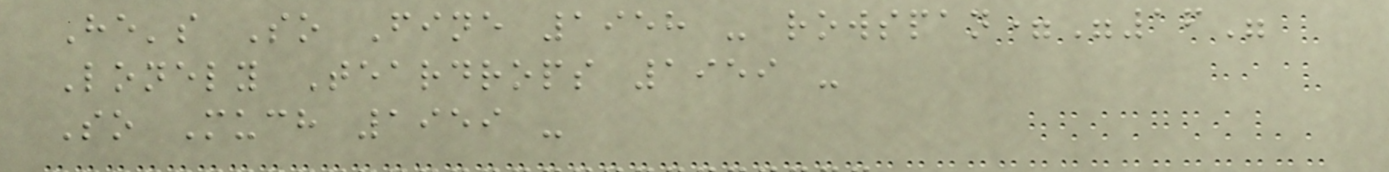He's So Fine 1958 - rowspan="16"
Lonely Teardrops 1959 -
So Much 1959 -
